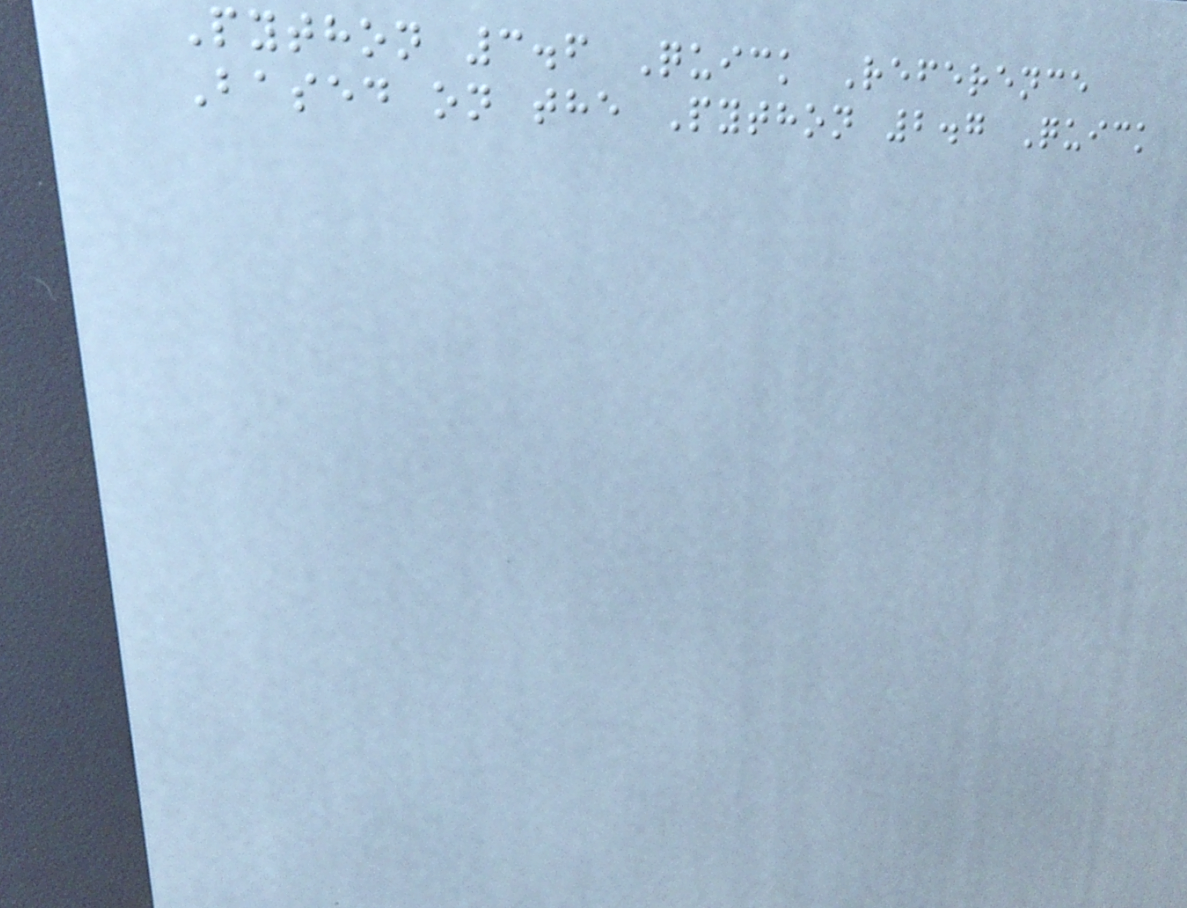Python 3.6 Quick Reference
Based on the Python 2.7 Quick
